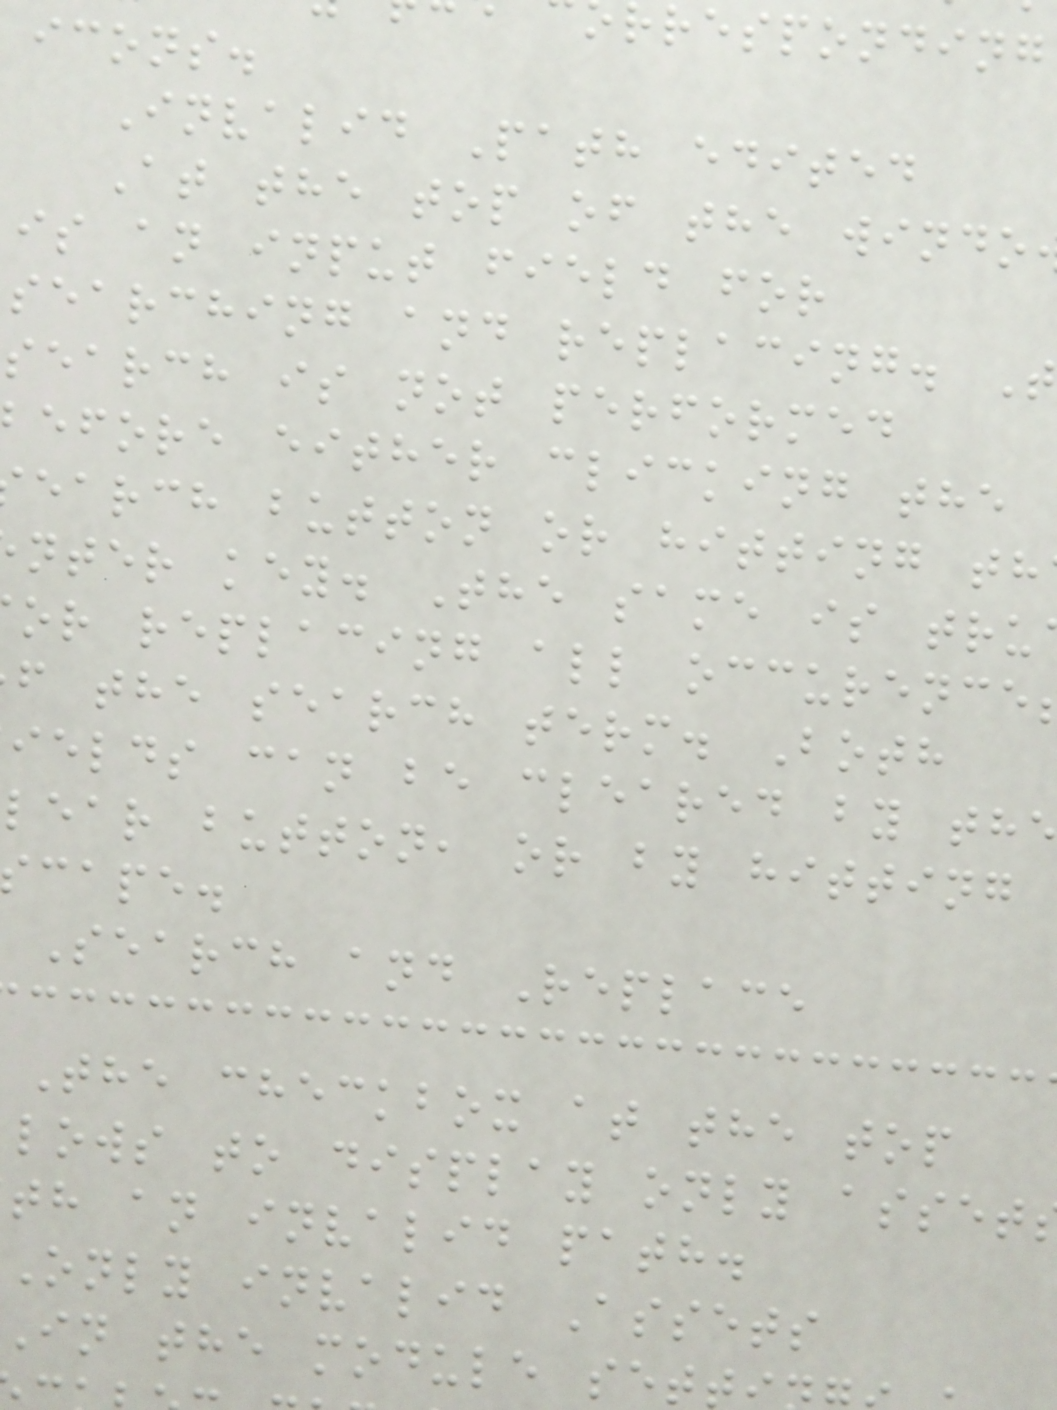rresponding
icons.
Invalid Path edited
At the top of the windo
is an input field for
searching and replacing. T
search is not performed
efore either clicking the
earch button or hitting th
nter key. The same is tru
or replacing all occurence
f the search term. Both
ields can be cleared by th
lear button, or by hitting
cape.
Search and Replace
The checkbox at the top
lows to display only asset
th an invalid path.
Only invalid Assets
in the module set
